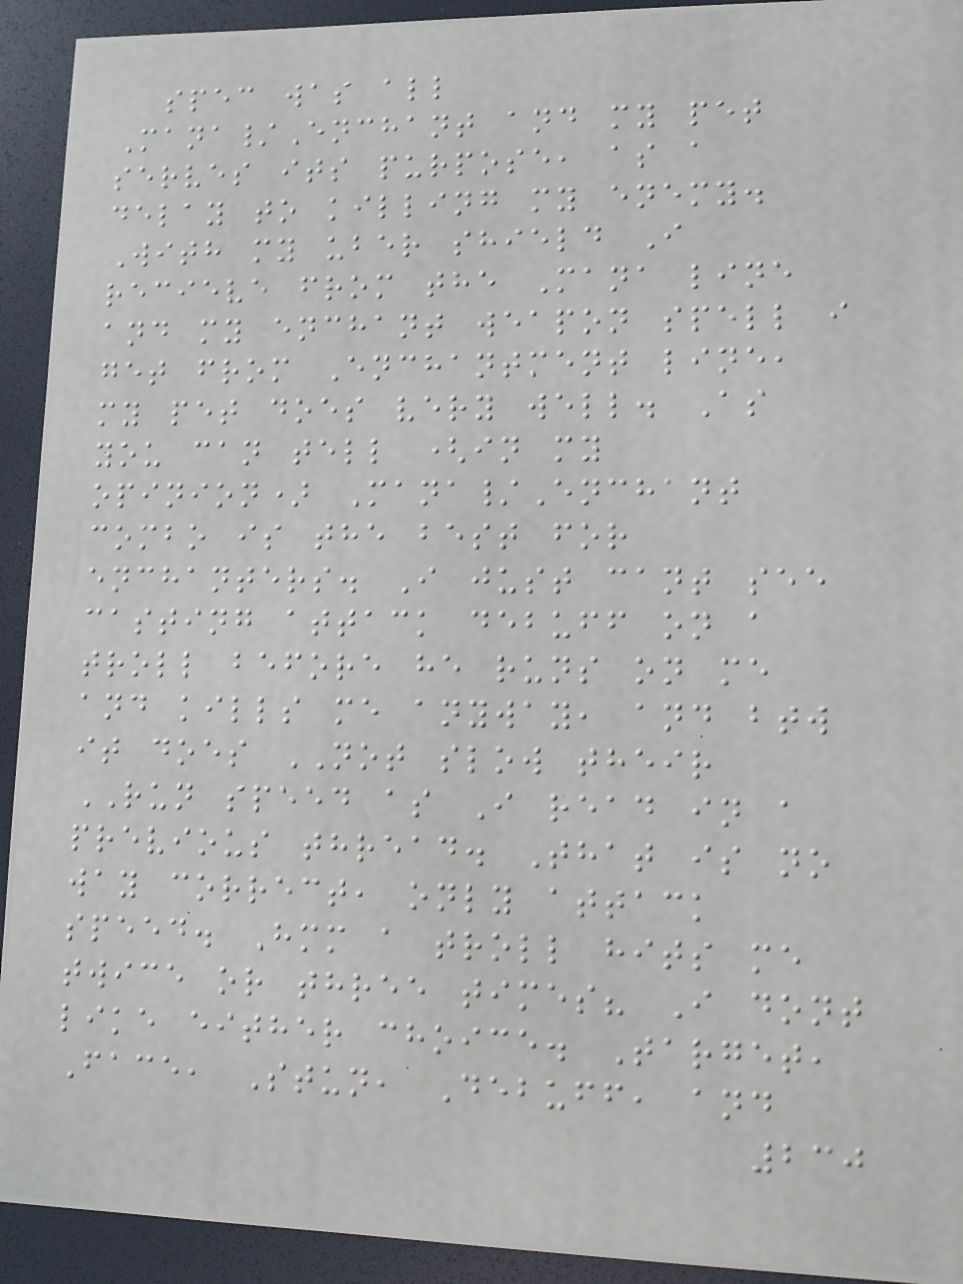spec was all
Mana/Enchant and my pet
serves its purpose, as a
delay to killing my enemy.
With my uber shield I
recieve from the Mana line
and my enchant weapon spell i
get from Enchantment line,
my pet does very well. As
you can tell (in my
opinion) Mana/Enchant
combo is the best for
enchanters. I just cant see
casting attack debuff on a
troll before he runs on me
and kills me anyway, and btw
it does NOT slow their
RUN speed as I read in a
previous thread. That is no
way correct, only attack
speed. Hmm a troll hits me
twice or three times? I dont
like either choice. Target,
Face, Stun, Debuff, and
230
